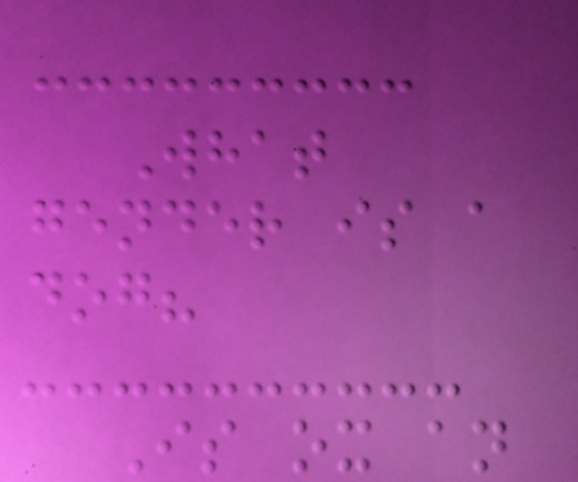What
gender is a
dog?
Is ox an
